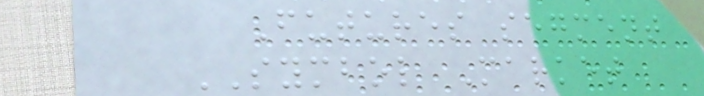Futures segment
SYMBOL Market
